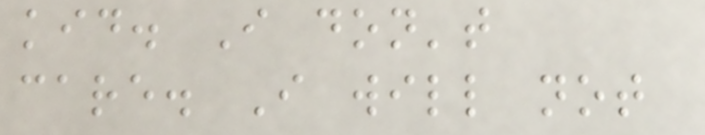kid. I don't
care. I will not
